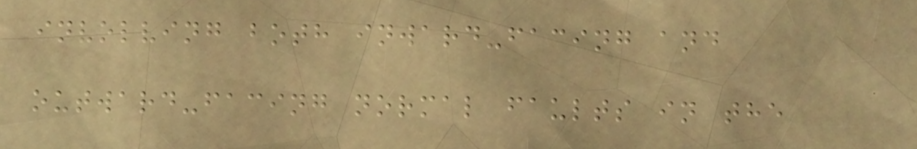involving both inward-facing and
outward-facing normal faults in the
